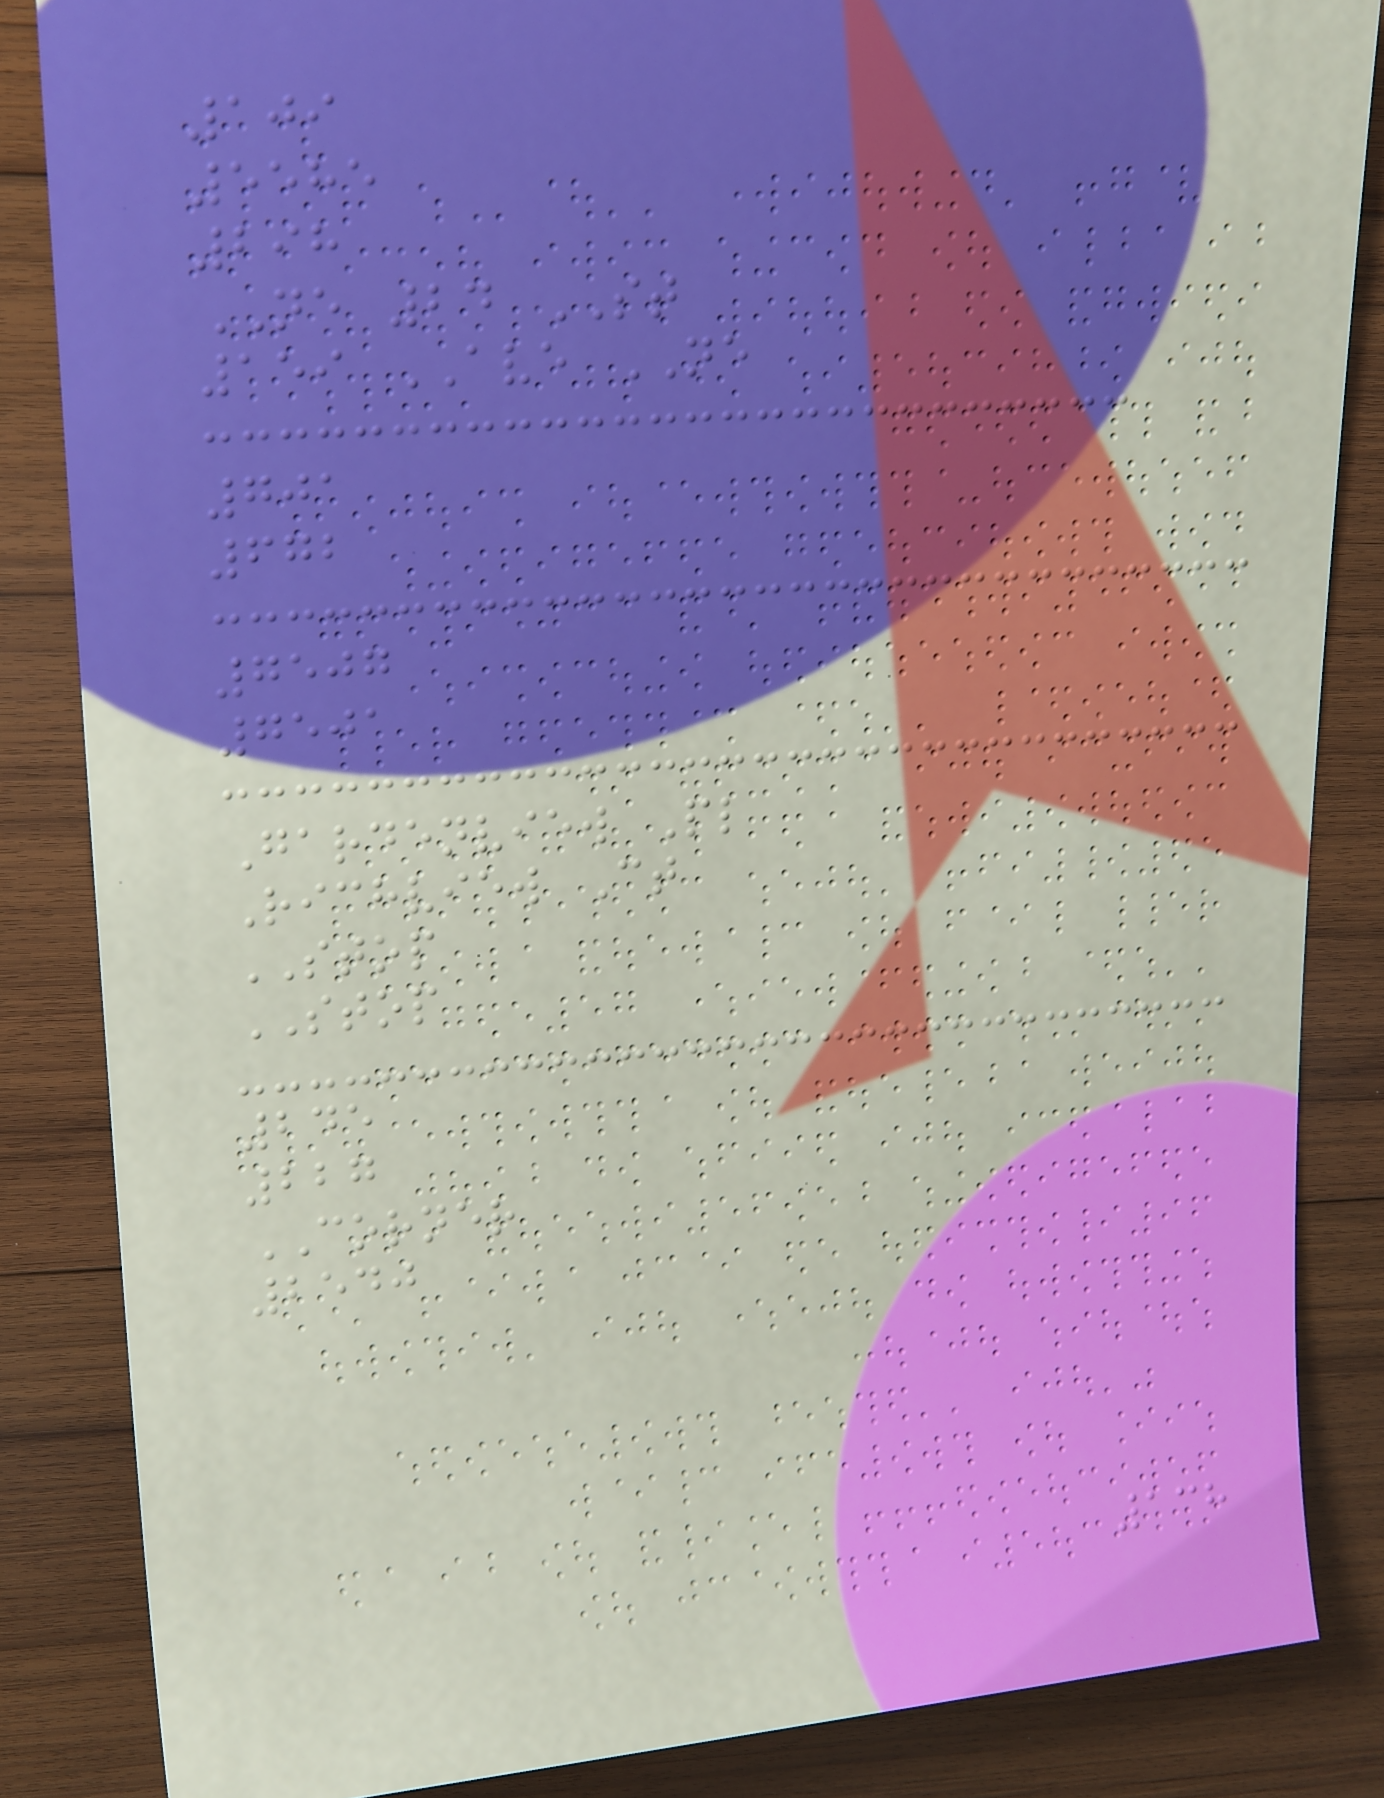109
5585
298
NE 24 ST
159 AVE NE
701
672
7507
7501
Gardenview Pl
Richview Ct
STOP
STOP
245
227
CORNER
2540
138
